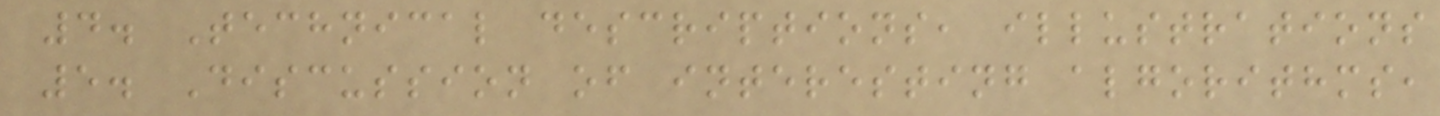4. Technical descriptions, illustrations
5. Discussion of interesting algorithms,
